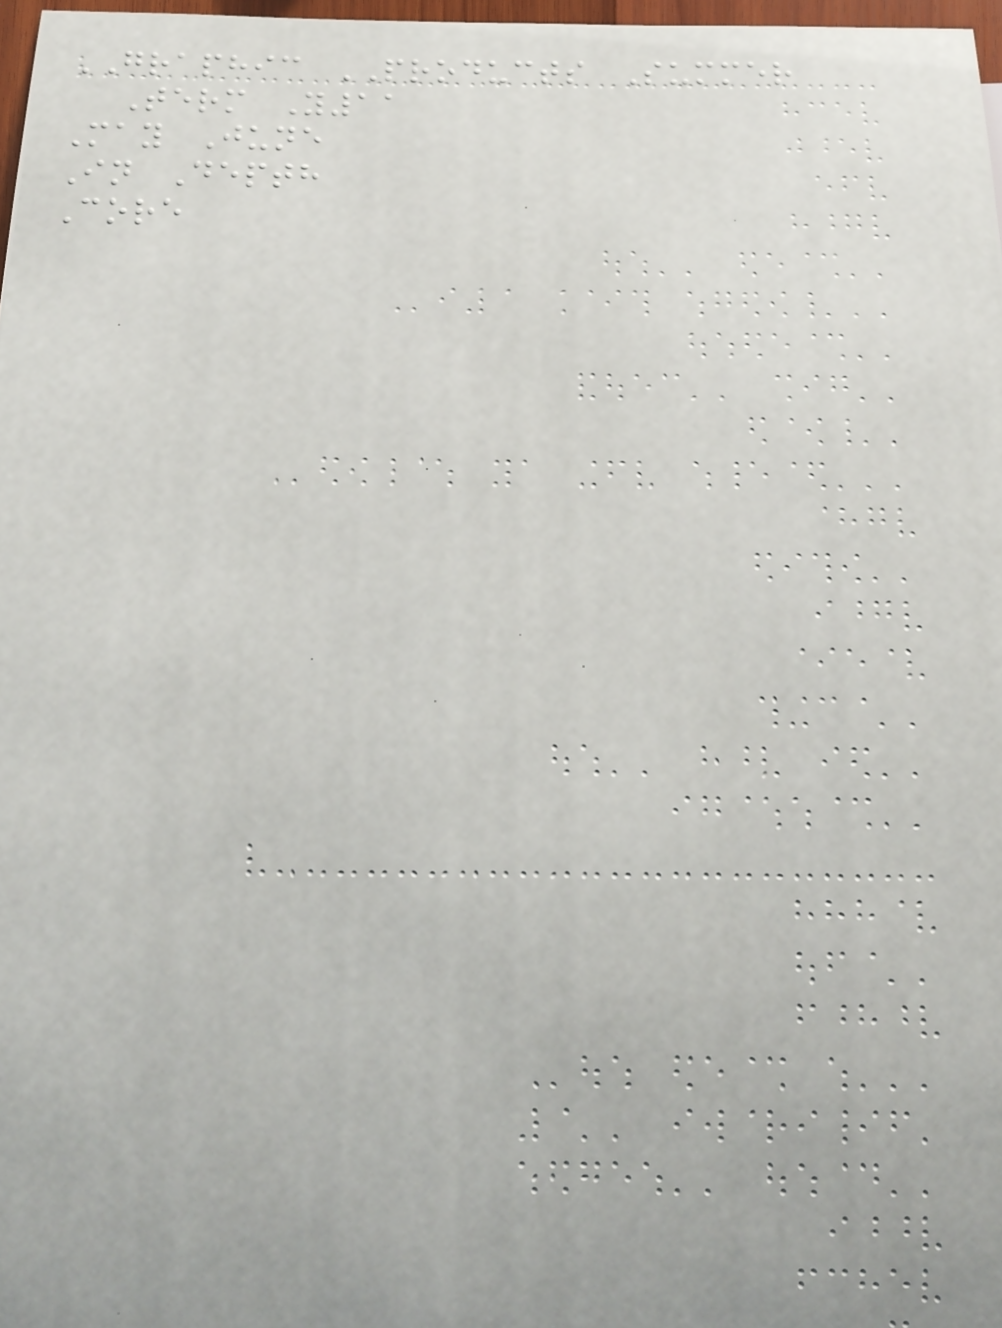GRAPHIC PRODUCTS Summer
Term Y11
May June
In Depth
Core
